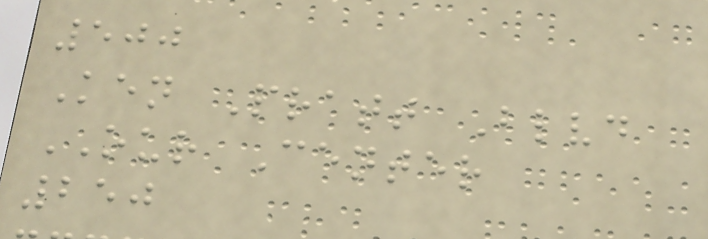500
Ken Pratt Blvd
OUR Center
250
